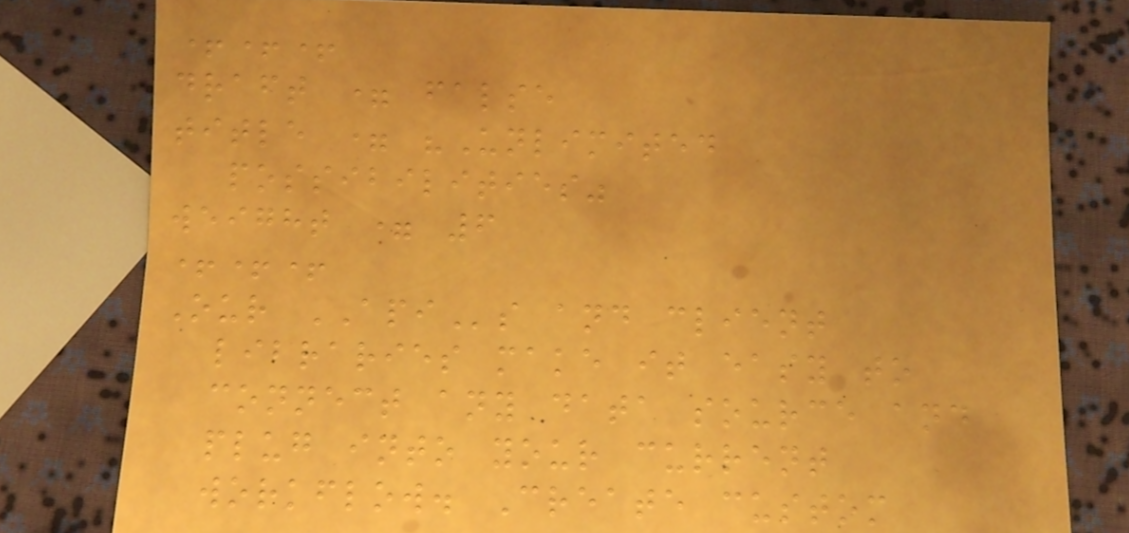+++
draft = false
title = "Unlimited
possibilities"
weight = 6
+++
Our APIs and client
libraries make it easy to
connect any data source and
plug into your current
workflow. Create custom
